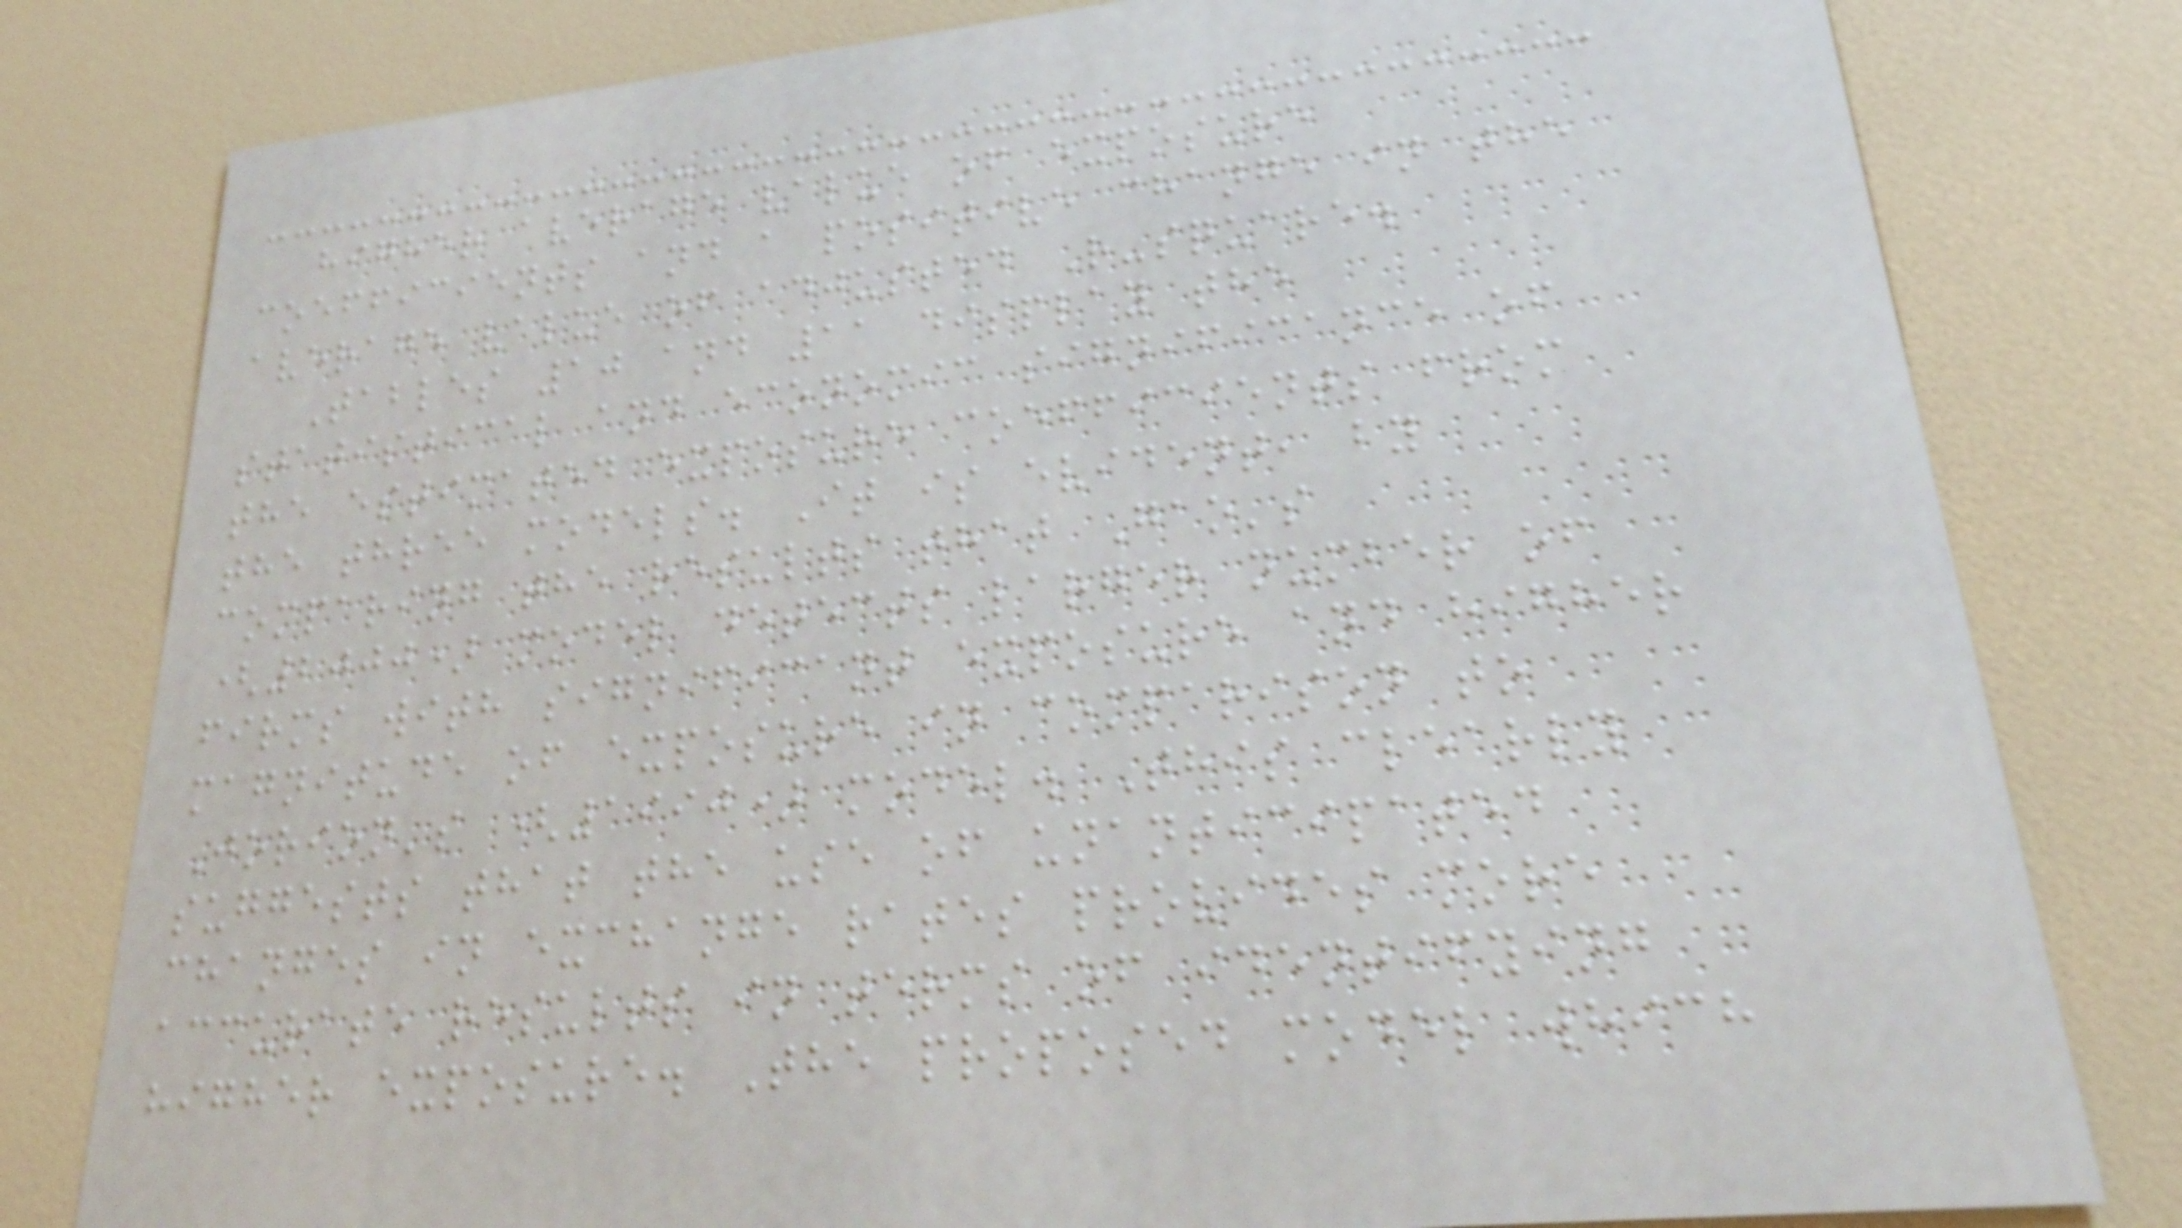higher average value of exposure
coefficients and a positive change in the
average value of adjusted R-square.
Tables 10 and 11 display the
statistical and economic significance of
the estimated exposure coefficients from
the three models. It is evident, by
comparing the results that Gao's
(2000) model detects larger number of
firms with significant exposure and higher
magnitude of exposure in comparison to
Jorion's (1990) model. This clearly
suggests that the use of unanticipated
changes in exchange rates provides more
accurate results in terms of identifying
higher exposure. The proposed model which
